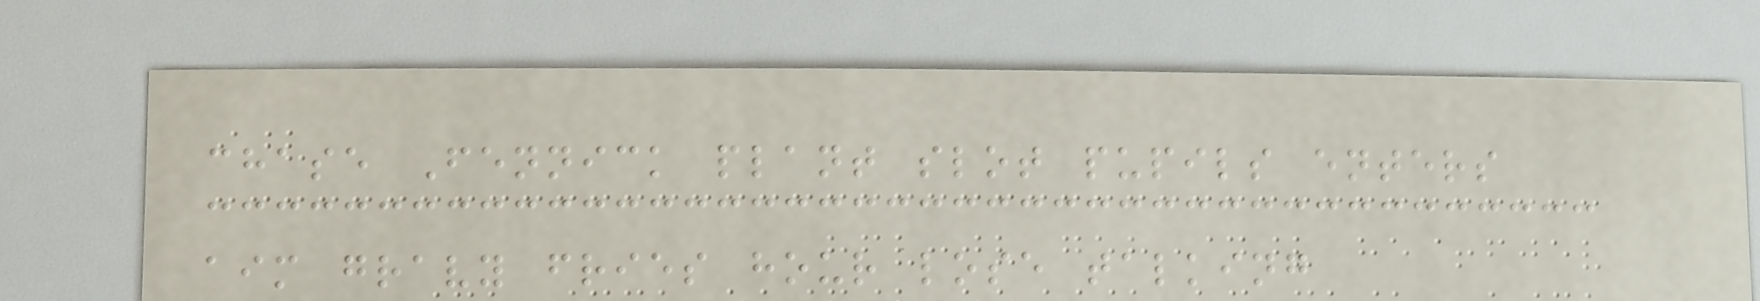chase Fennick plant slot pupils enters
aim gravy fries hour lose talking
